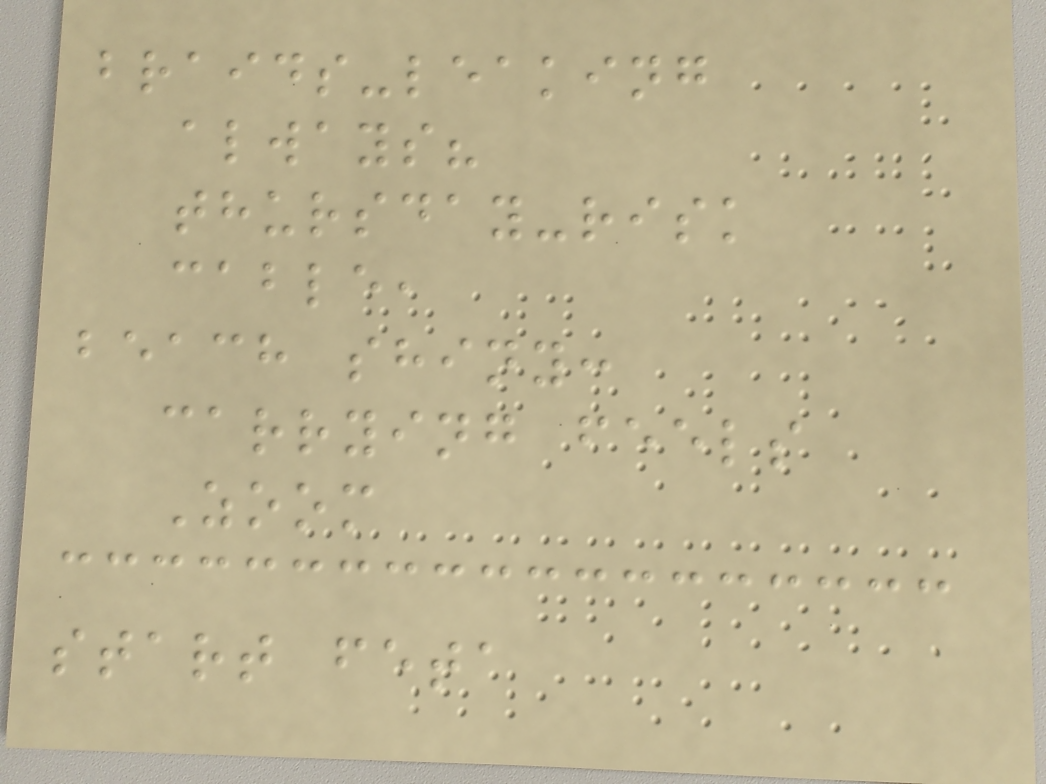braids-leaking
always?
thursday-risk
cable,
beach shiny:
carrying feels
Zoom
start feta
